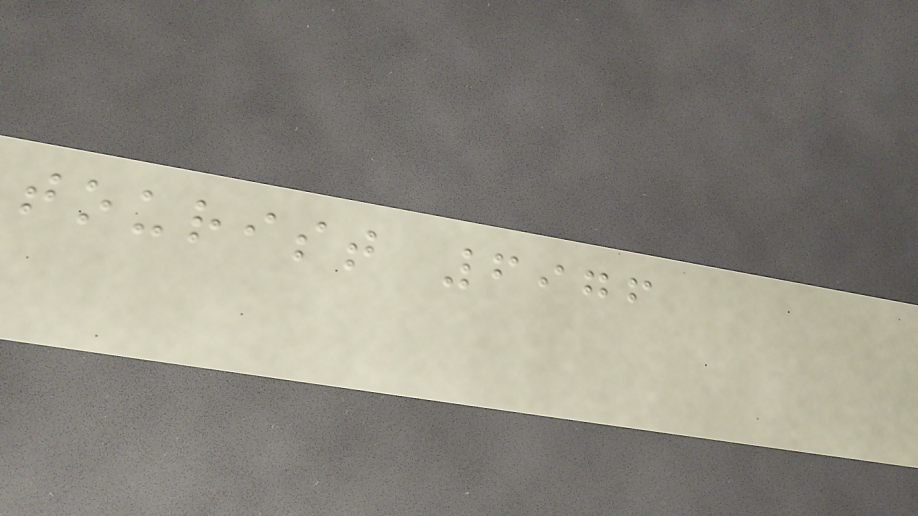tourist 6976
